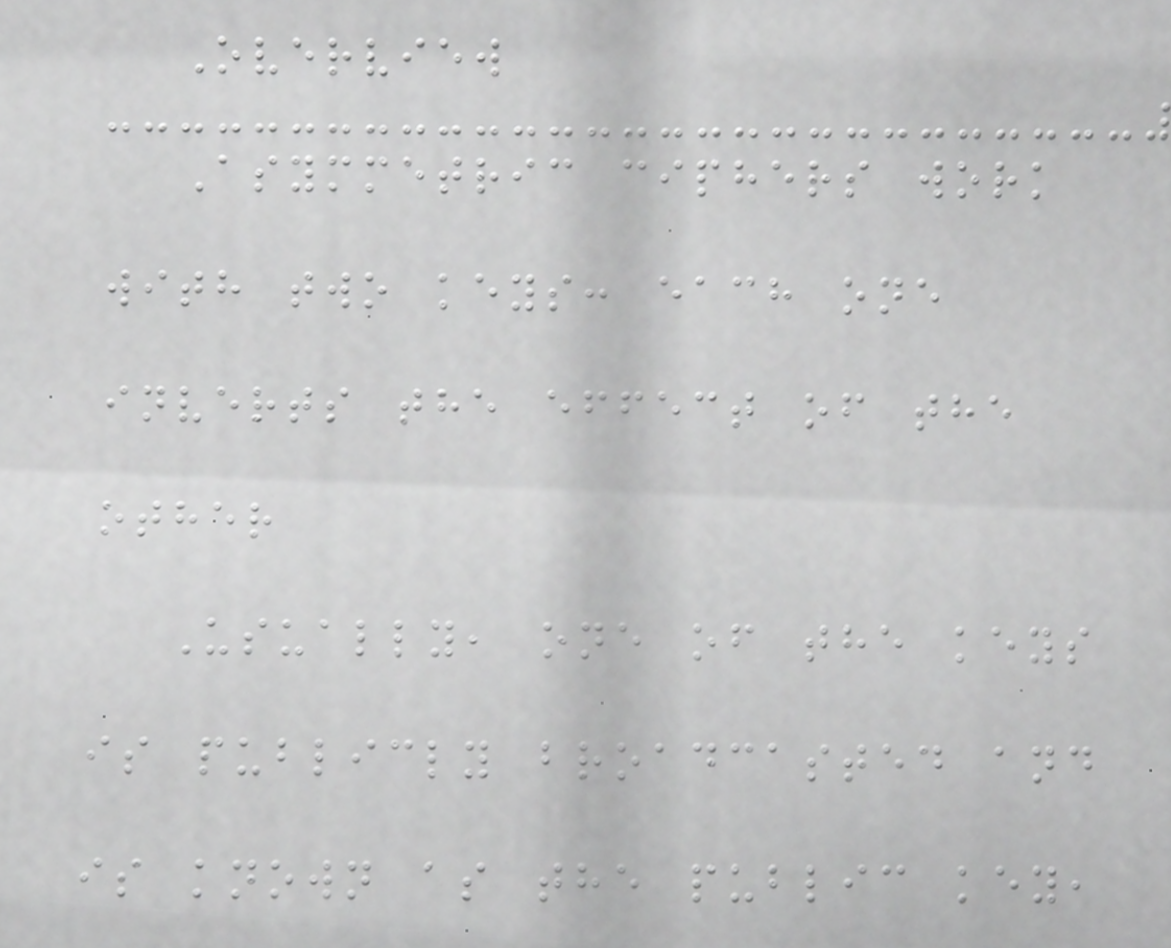Overview
Asymmetric ciphers work
with two keys: each one
inverts the effect of the
other
Usually, one of the keys
is publicly broadcasted and
is known as the public key,
